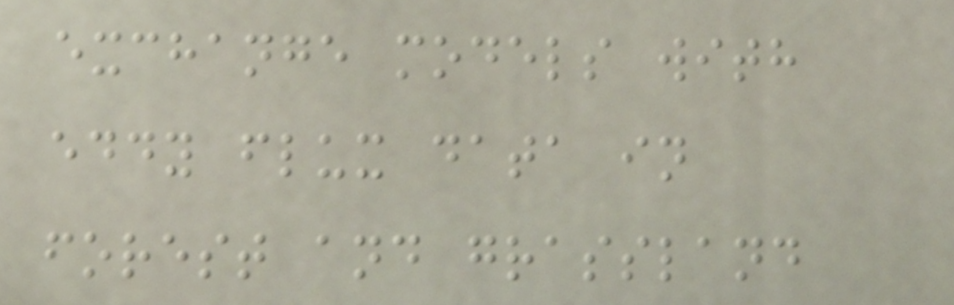exchange models with
eddy flux data in
forest and grassland
